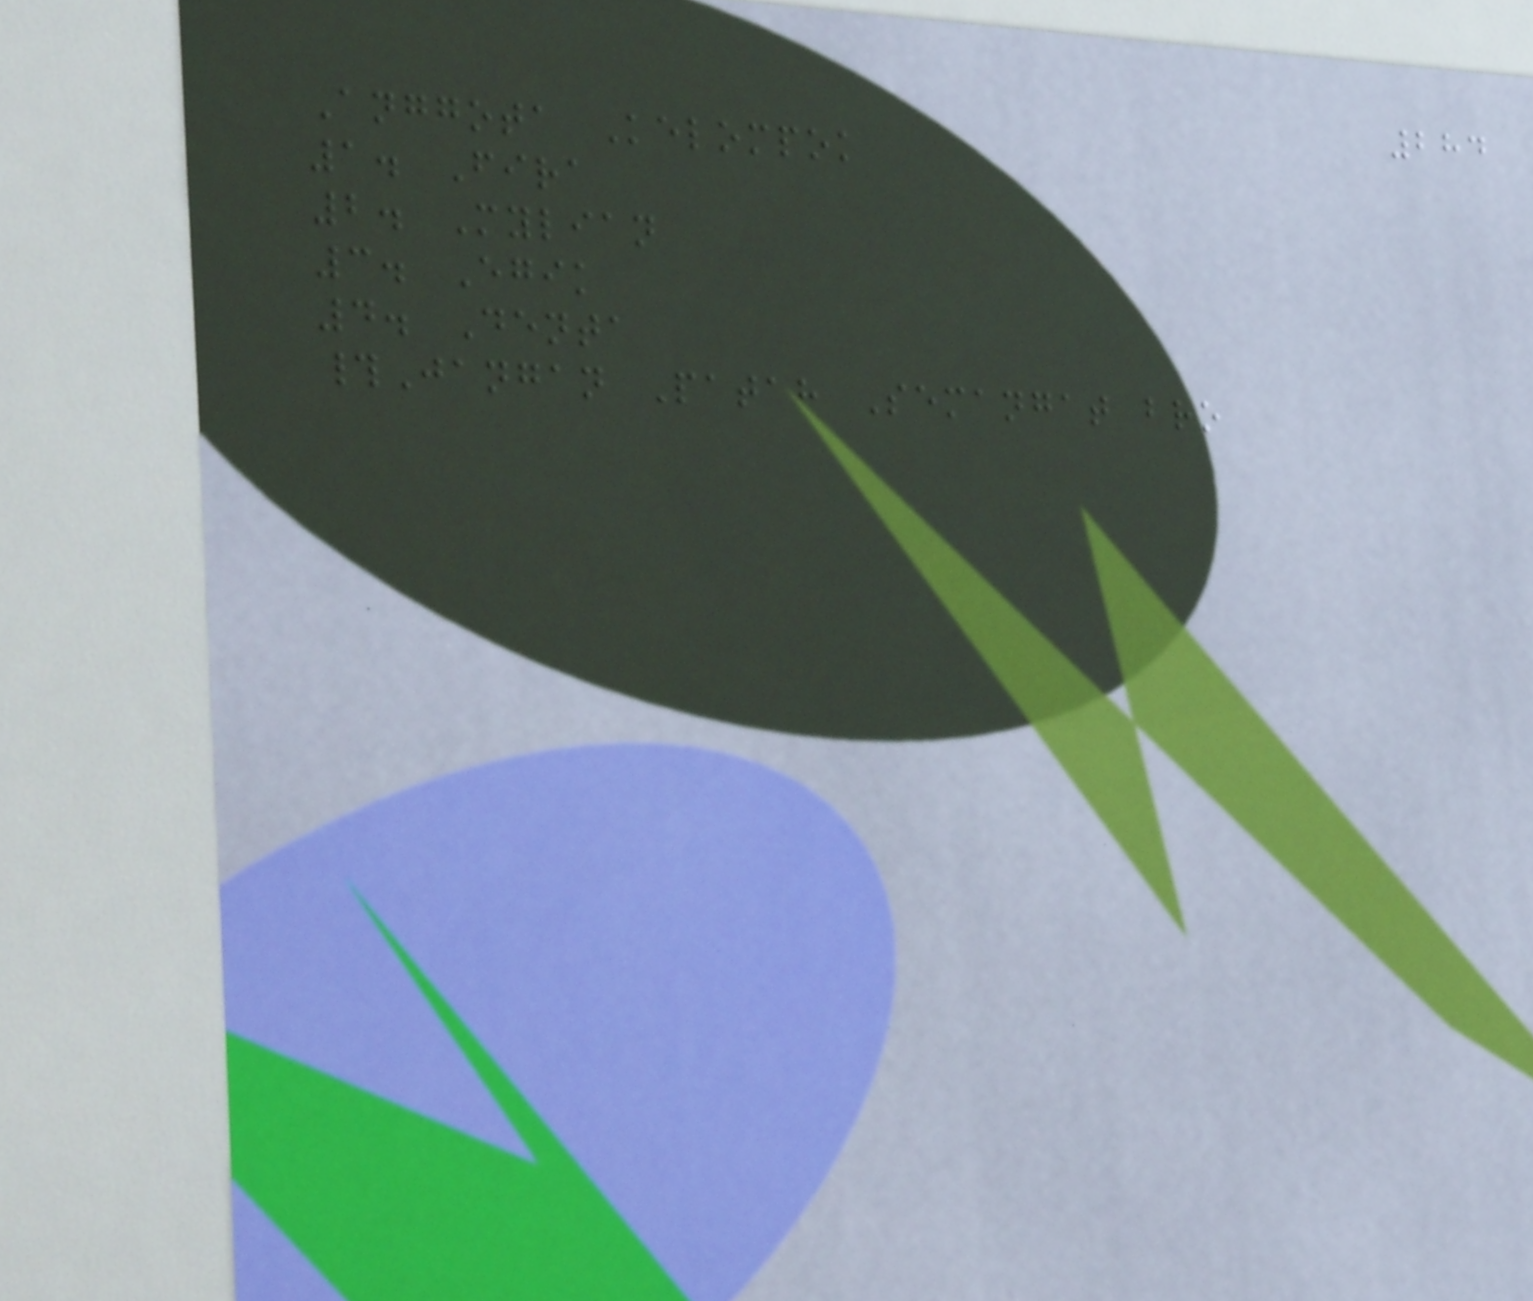284
Anggota Kelompok
1. Fira
2. Mylian
3. Egik
4. Denta
#Jangan Patah Semangat bro
